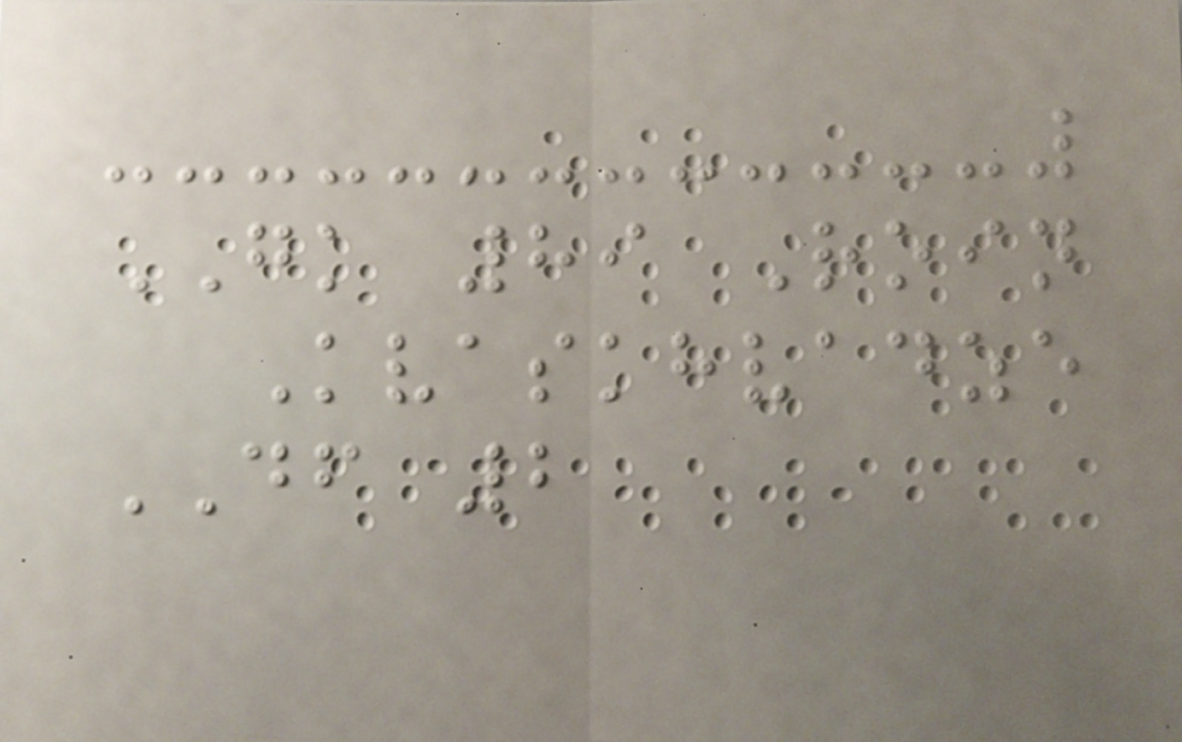GK 89 Roin
Kvaskhvadze
DF 2
